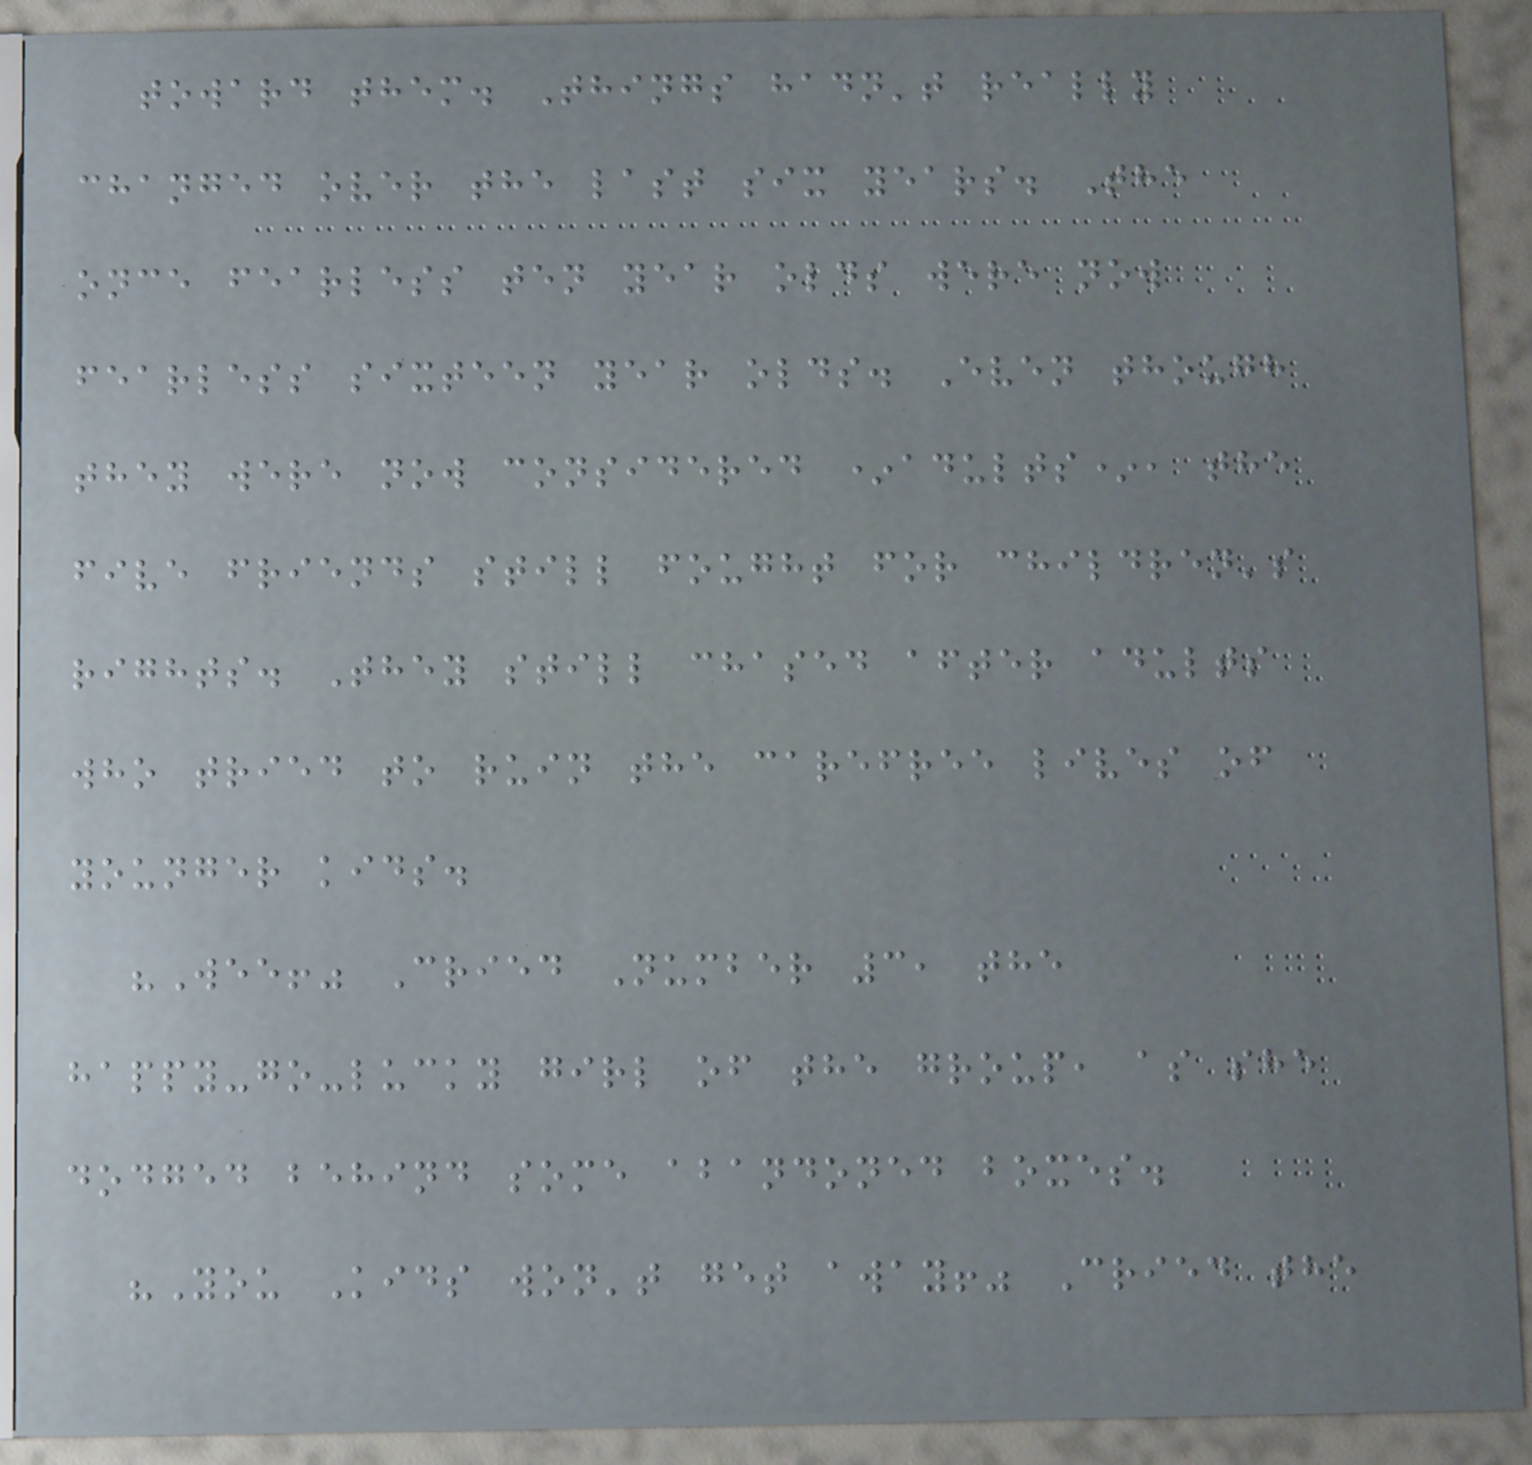toward them. Things hadn't really
changed over the last six years. The
once fearless ten year olds were now
fearless sixteen year olds. Even though
they were now considered *adults*, the
five friends still fought for children's
rights. They still chased after adults
who tried to ruin the carefree lives of
younger kids.
"Wee!" Cried Number 3, the
happy-go-lucky girl of the group, as she
dodged behind some abandoned boxes.
"You Kids won't get away!" Cried the
